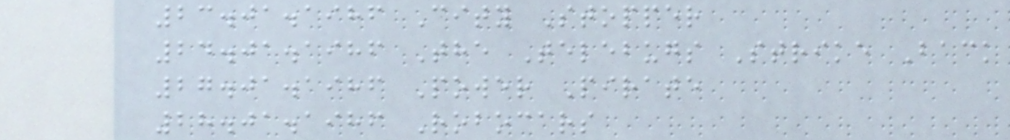23.01.1986 City Stopper
24.01.1986 The Telebugs Strike Back
27.01.1986 Power Pirate
28.01.1986 Robocars
